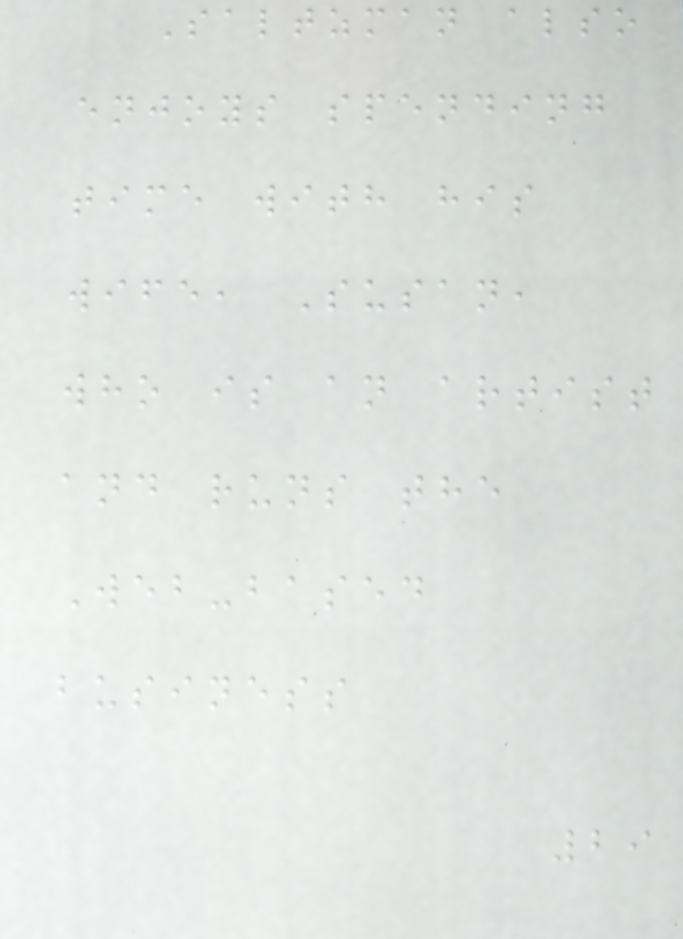Saltzman also
enjoys spending
time with his
wife, Susan,
who is an artist
and runs the
Web-based
business
29
